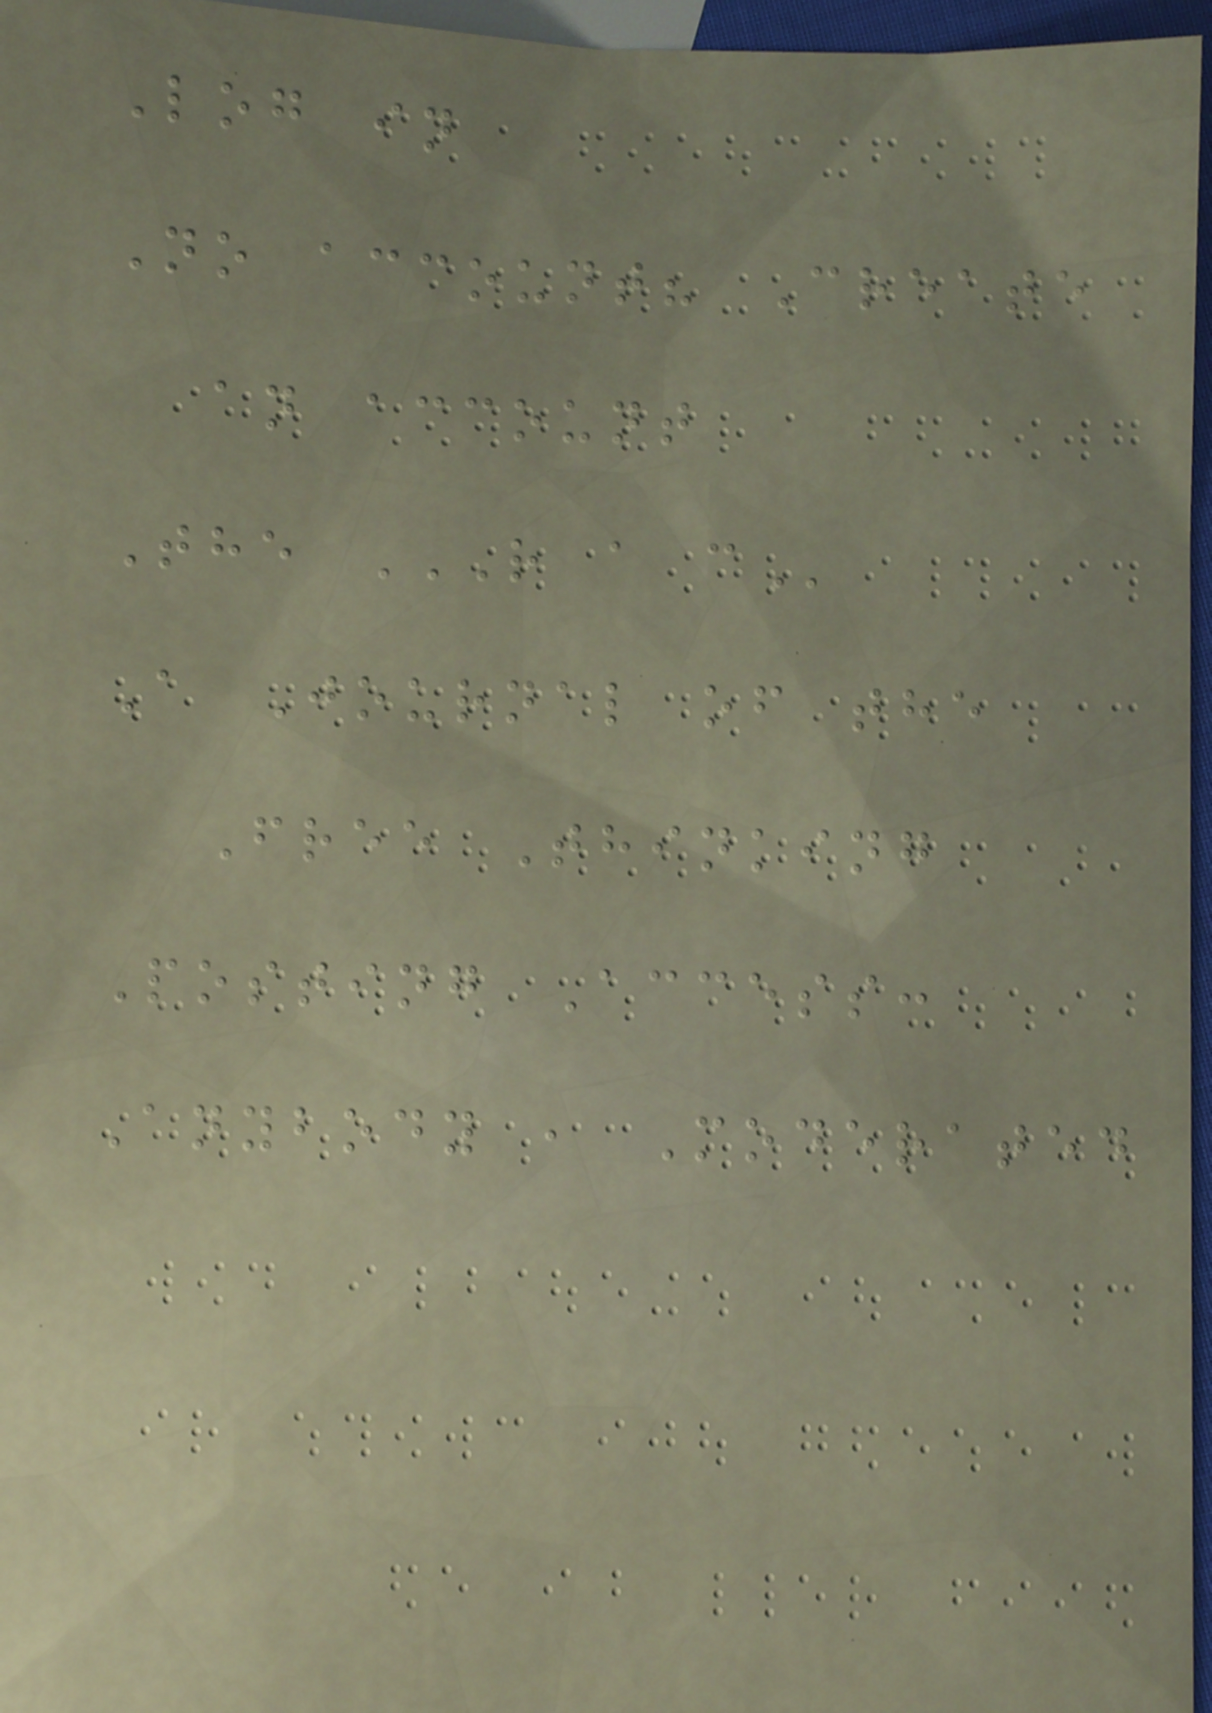Log in
No account? Create
an account
The R A C
A Journal of the
Free Thinking
Posting Access:
Anybody , Moderated
